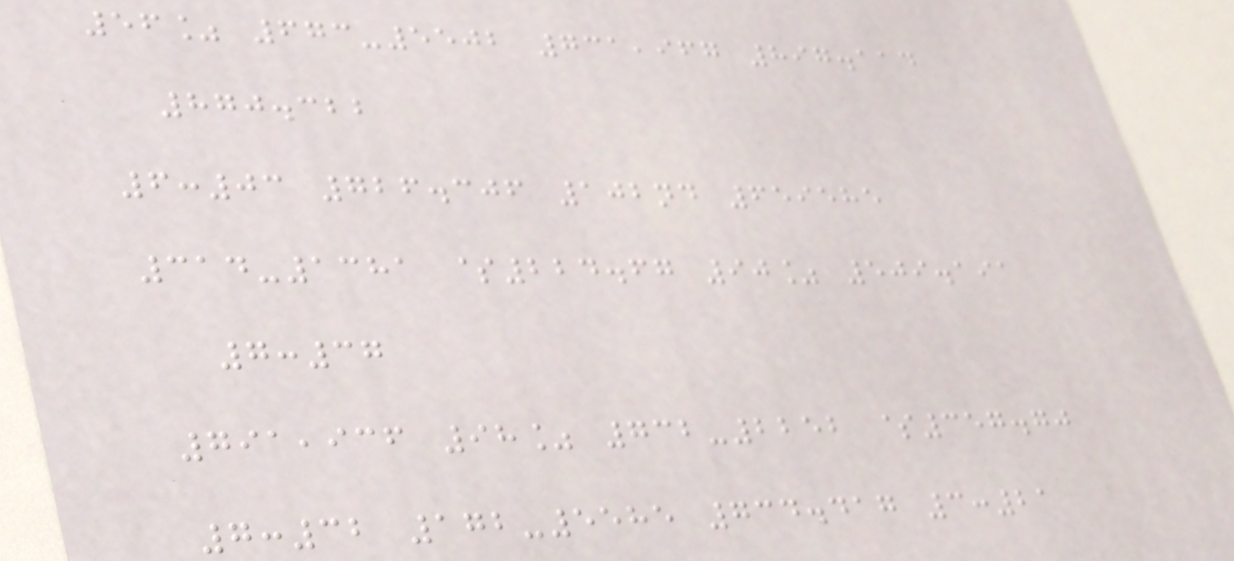56% 673-5502 731,967 897.114
870.322
6:03 726.306 102nd 659585
314-1381 $224.67 90% 509.191
7:37
791,936 98% 732-2252 $357.70
7:32 172-5585 734.417 3:21
